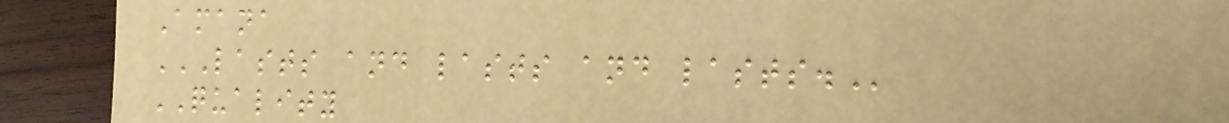Amana
LASTS AND LASTS AND LASTS.
QUALITY
